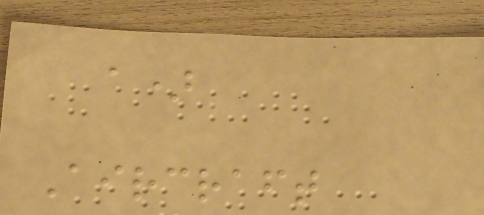a)
Aircraft
